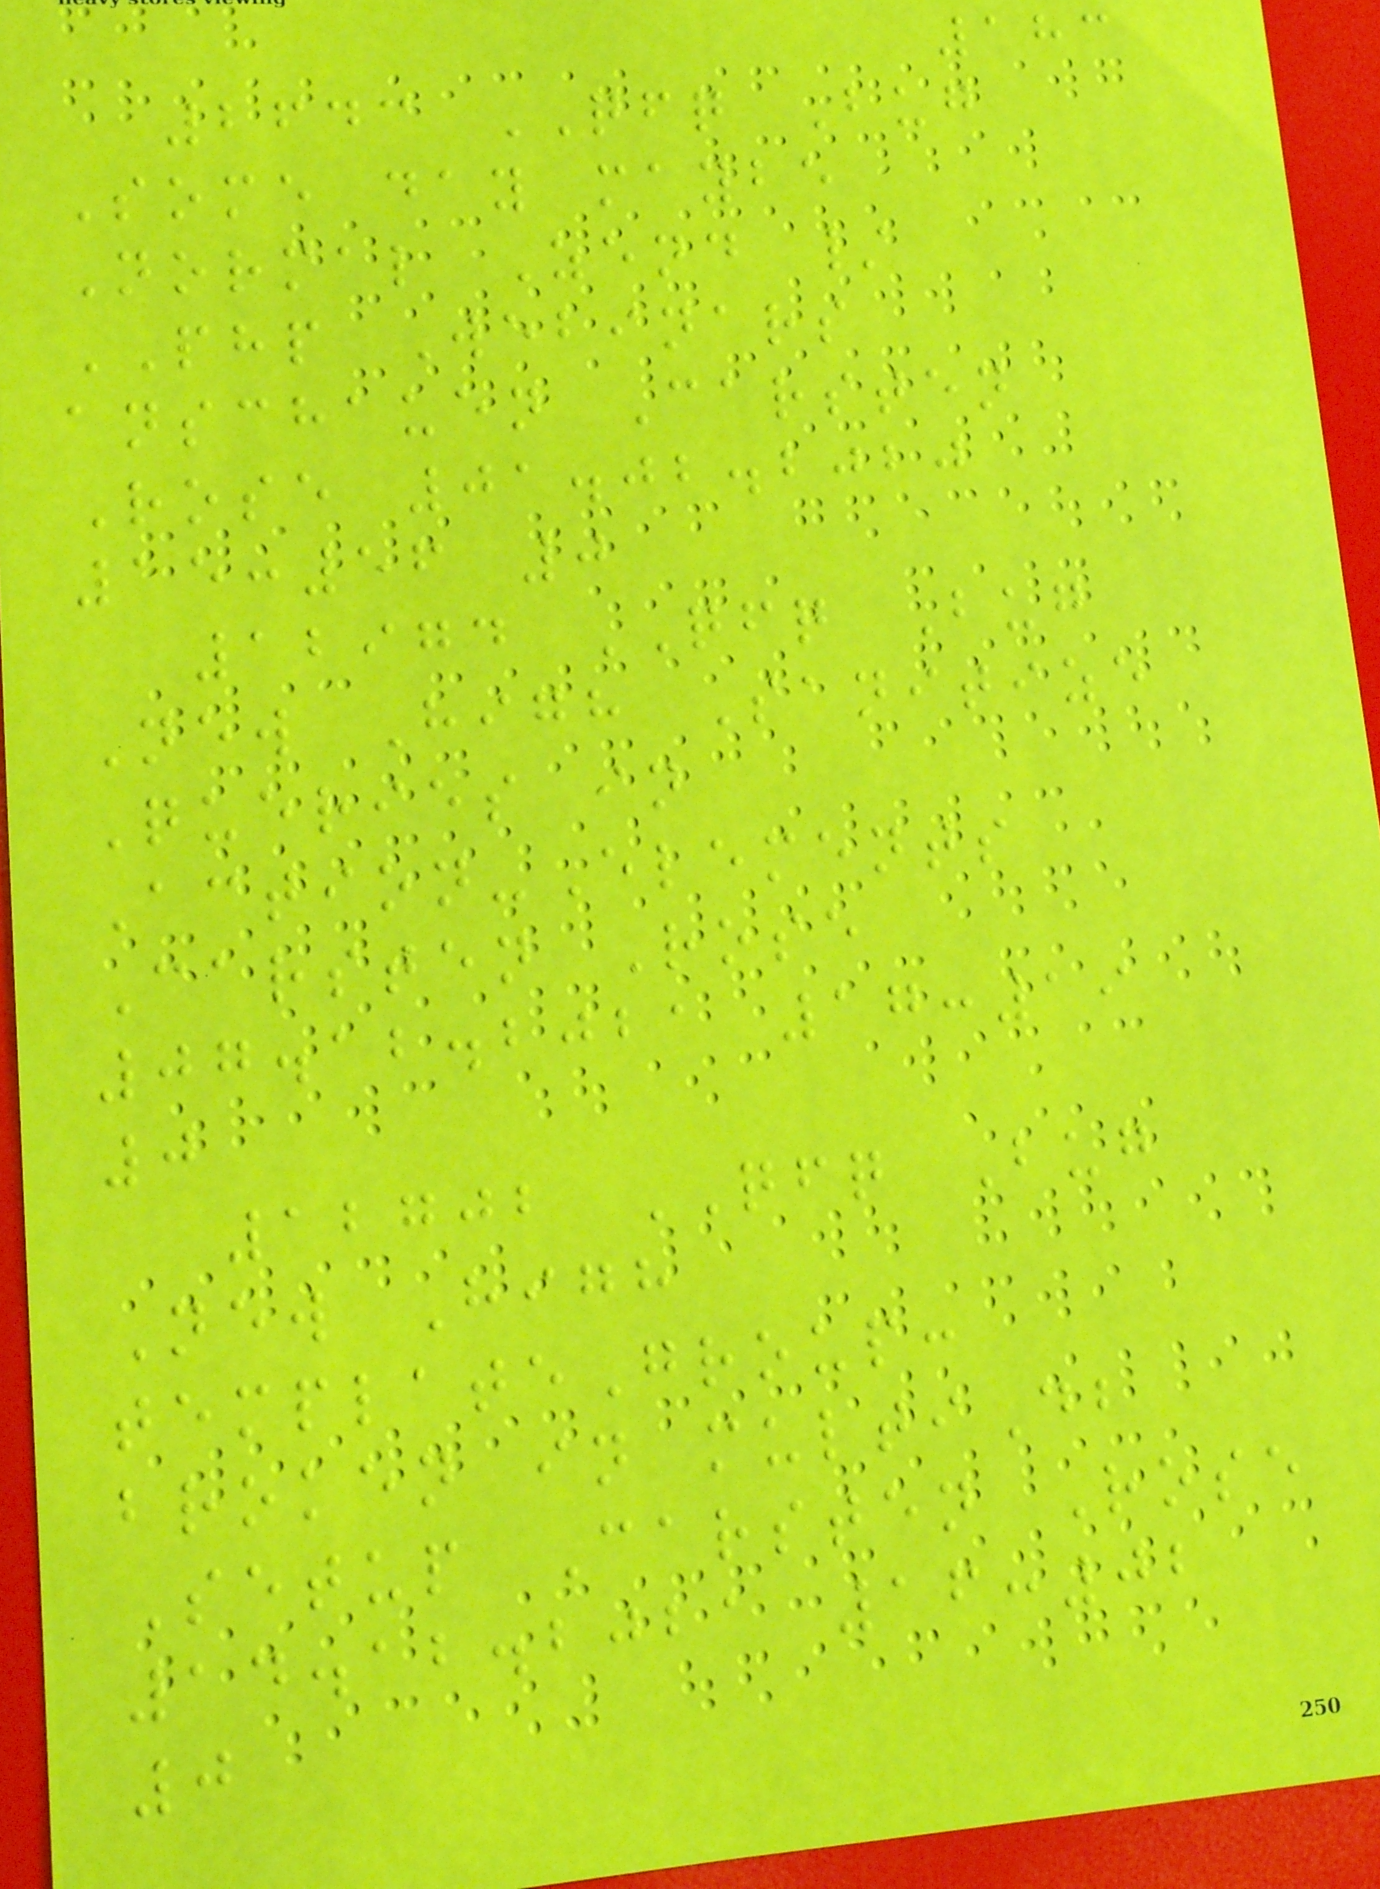183
2643 QFQ Bug
Some day maybe
Normal Zend /
PHP Webinars
anschauen Carsten
Rose 01.02.2020
15:56 0
12974 QFQ Bug
New High Sanitize
Queries in
Action-Elements
Carsten Rose
07.12.2021 17:19
0
12702 QFQ Bug
New High
templateGroup:
broken in multiDb
Setup Carsten Rose
14.12.2021 16:02
0
